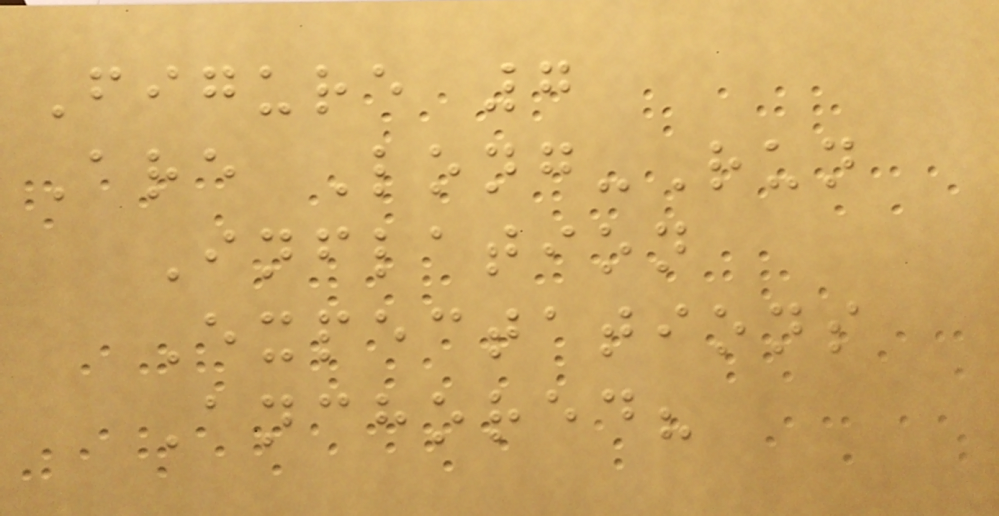Figure 7
Are Long-Run
Inflation
Expectations
Anchored?
